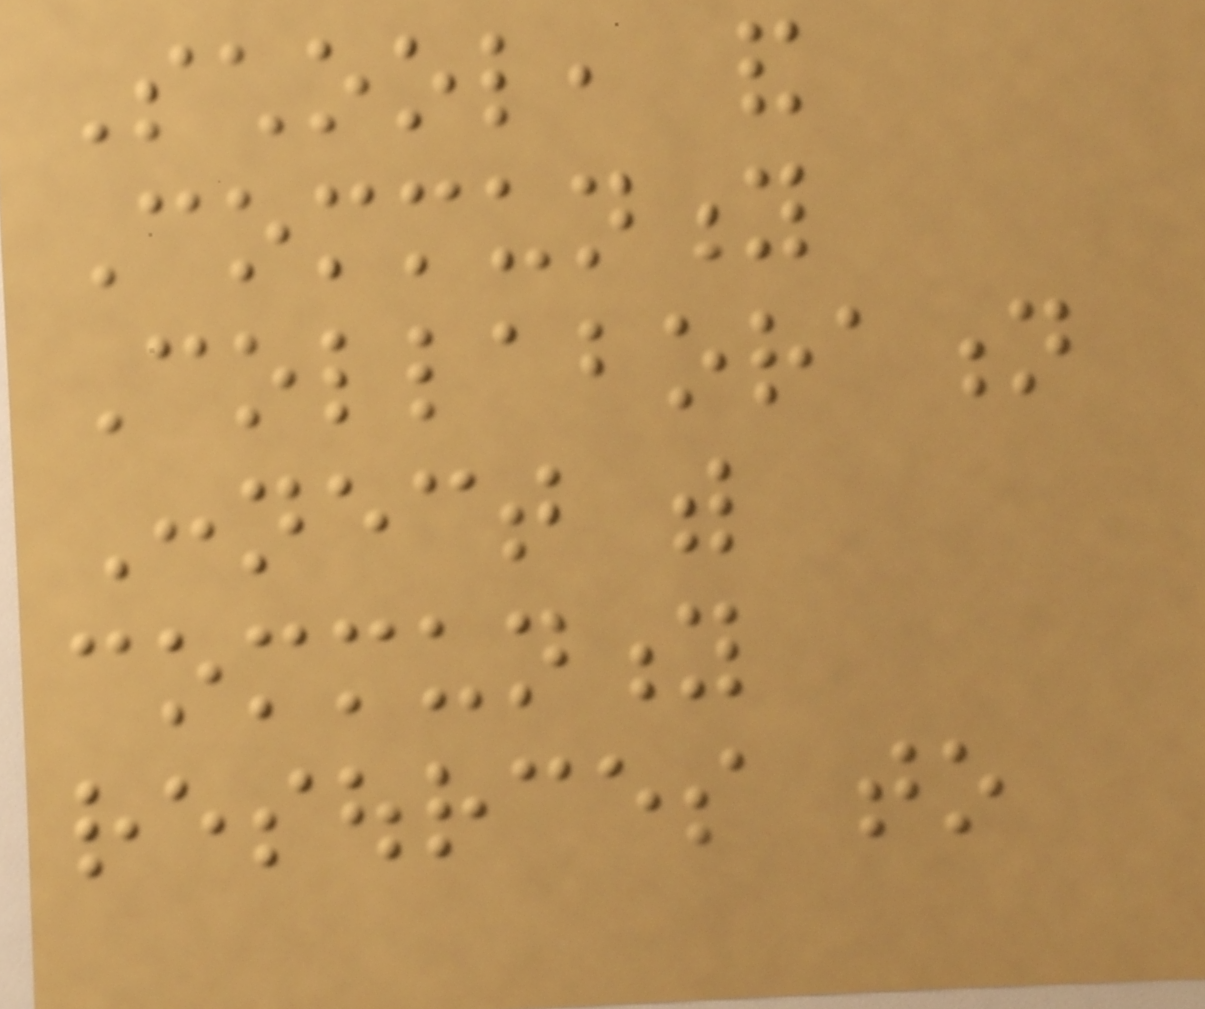School, and
Community
Collaboration
Connect with
community
resources to
